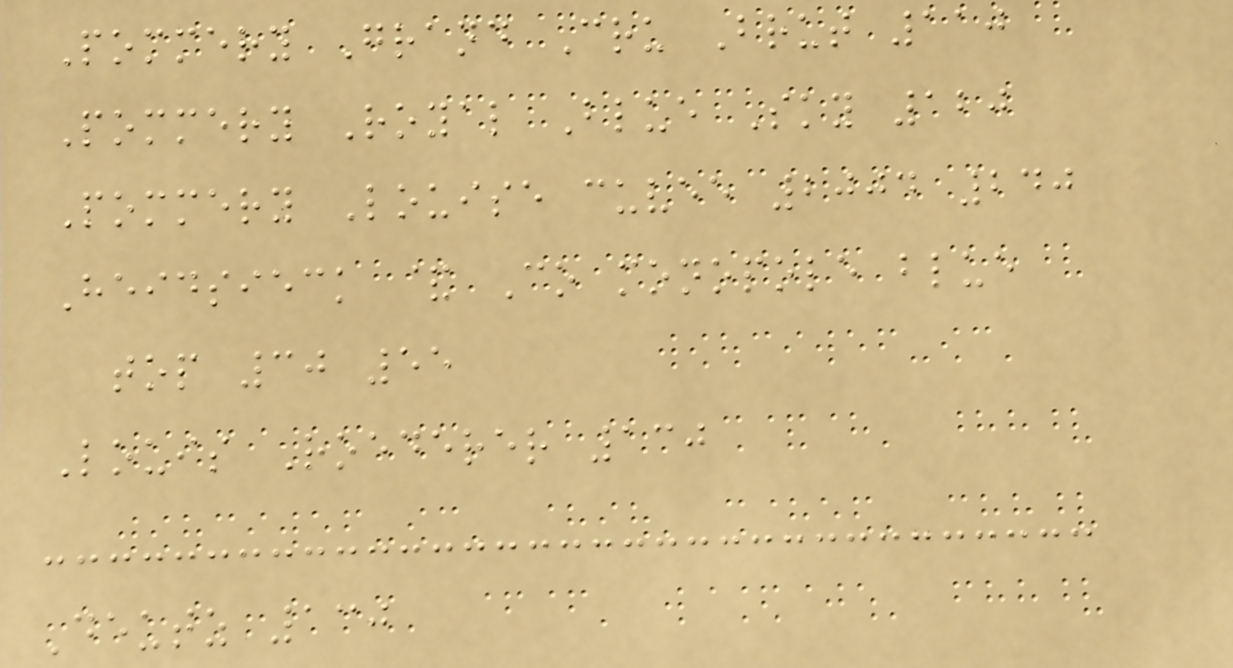Pommery Grand Cru Brut 110
Pommery Royal Blue Sky 120
Pommery Louise cuvee 2004 240
Heidsieck & Co monopole blue
top 30 55
Louis Roederer 130
Deutz 130
